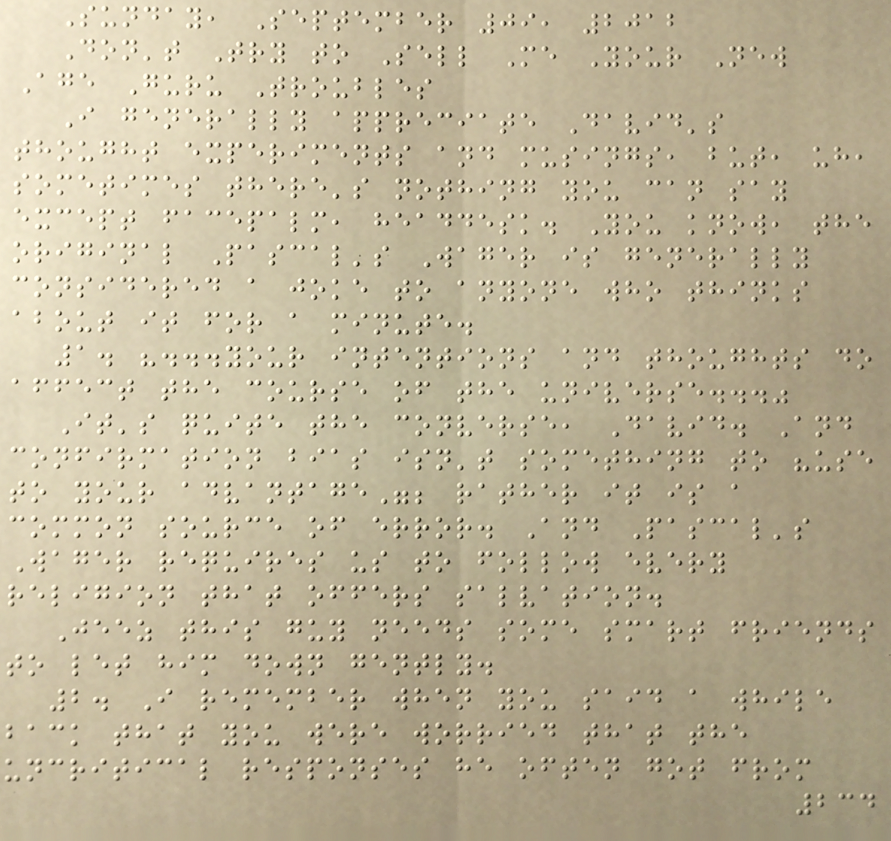Sunday, September 09, 2012
Don't Try to Sell Me Your New
Age Guru Troubles
I generally appreciate David's
thought experiments and musings, but, uh,
sometimes there's nothing you can say
except facepalm, headdesk. You know, the
original Pascal's Wager is generally
considered a joke to anyone who thinks
about it for a minute.
1. "...your intentions and thoughts do
affect the course of the universe..."
It's quite the converse, David. And
confirmation bias isn't something to "use
to your advantage"; rather it is a
common source of error. And Pascal's
Wager requires us to follow every
religion that offers salvation.
Jeez this guy needs some smart friends
to let him down gently.
2. I remember when you said a while
back that you were worried that the
uncritical responses he often got from
234
